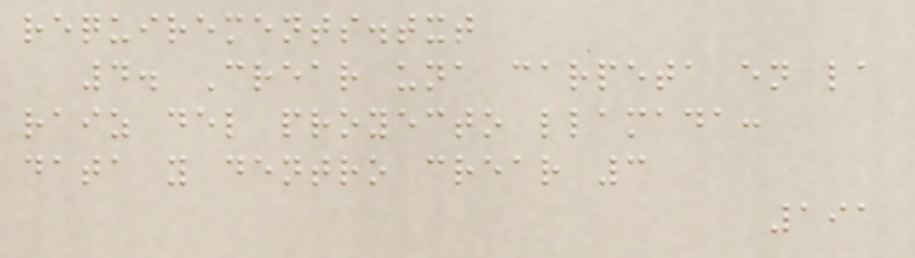requirements.txt
4. Crear una carpeta en la
raiz del proyecto llamada:
data y dentro crear 3
191
